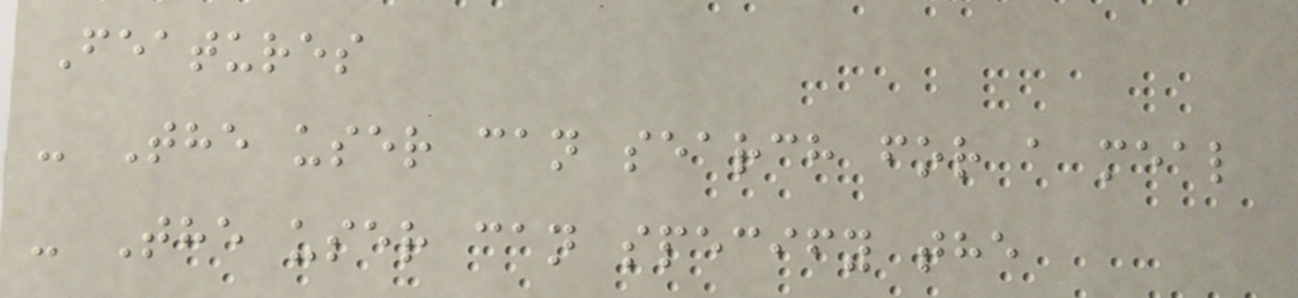Features
- The user can search for a meal
- The user can specify the
